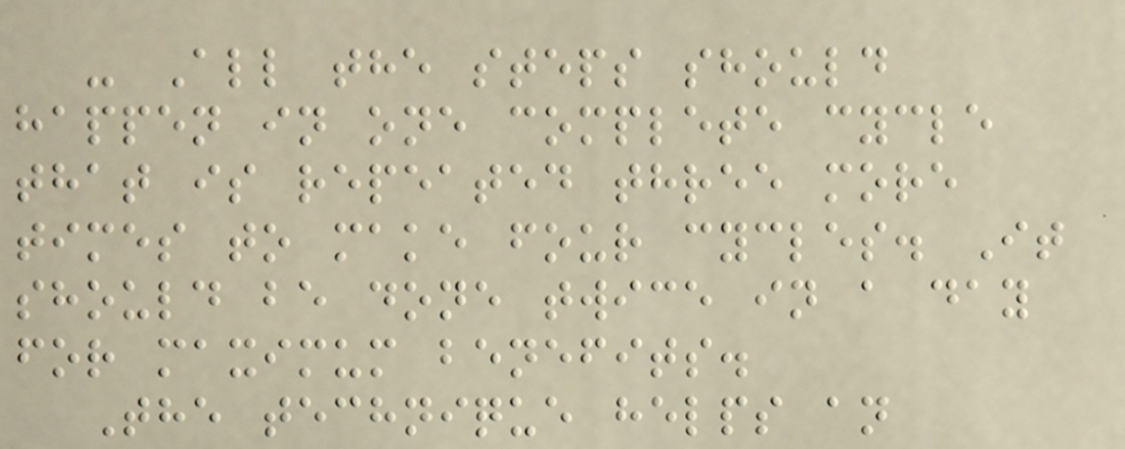- All the steps should
happen in one complete cycle
that is repeated three more
times to make four cycles. It
should be done twice in a day
for maximum benefits.
The technique helps an
